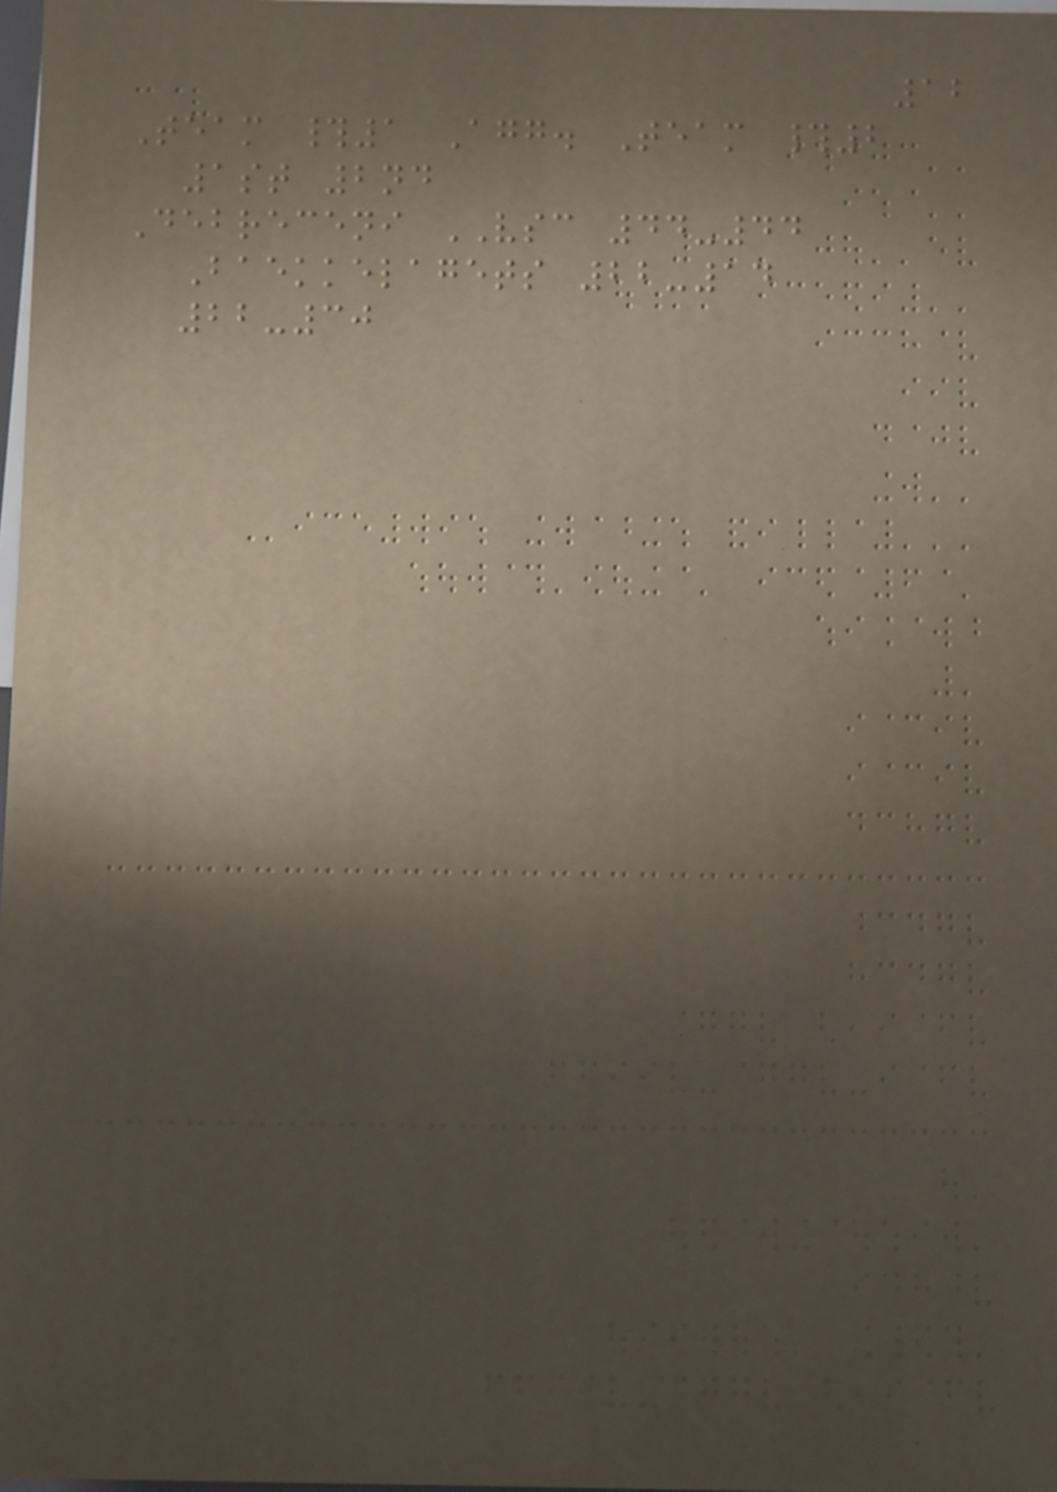12
Team #1 Agg. Team #2
1st 2nd
Debreceni VSC 44-44
Baekkelagets 22-14
22-30
